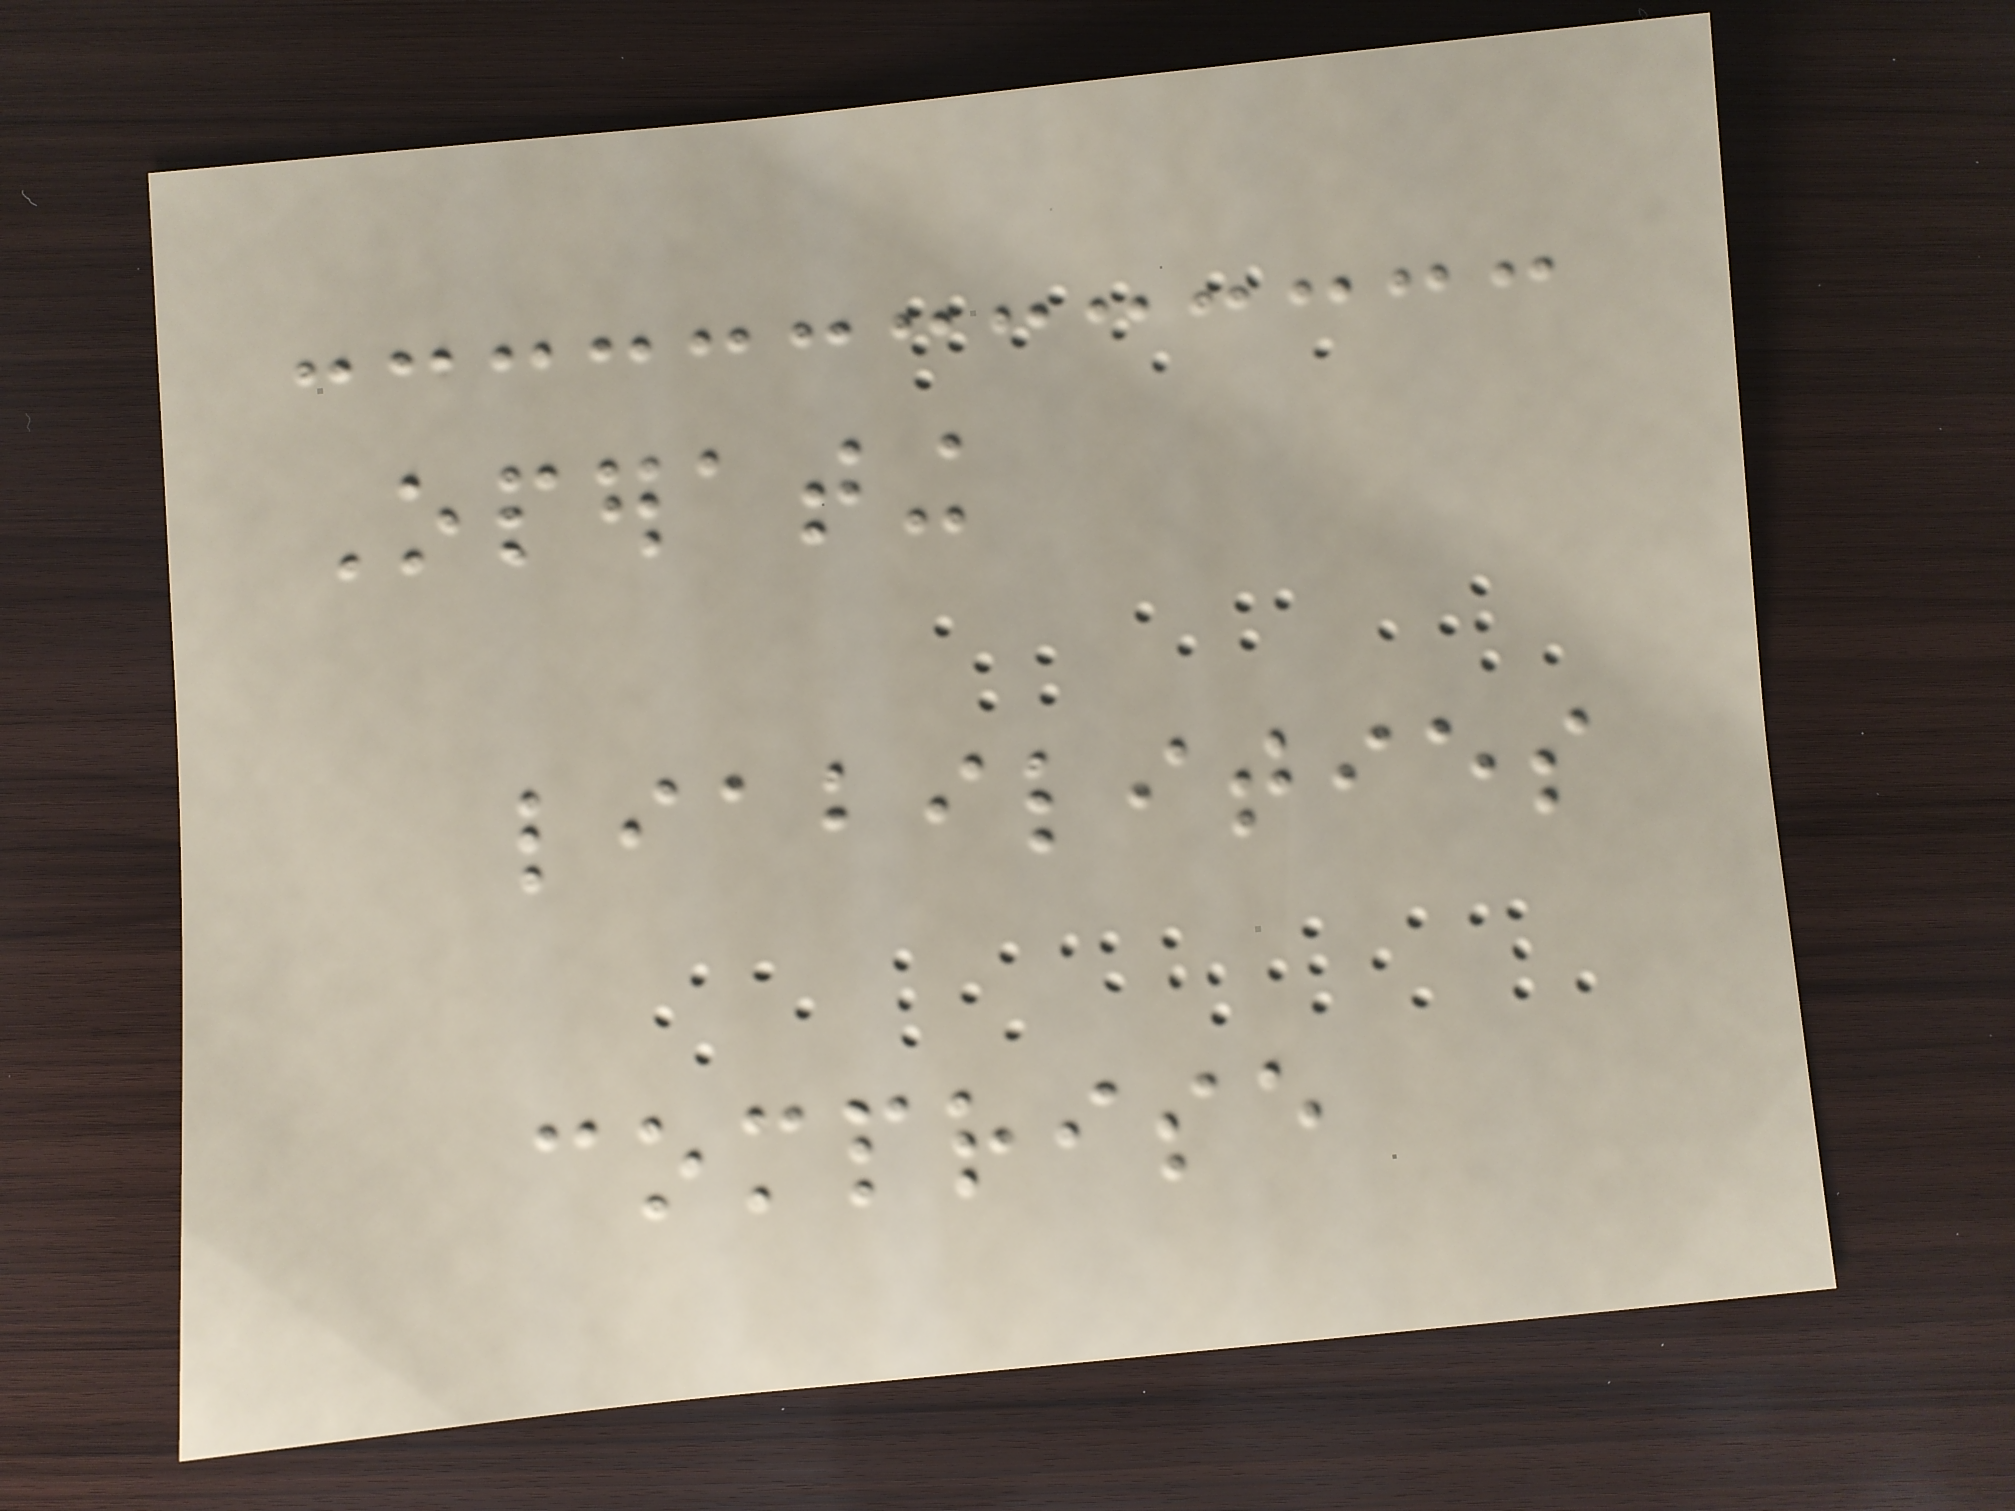Operating
liabilities
comprise
